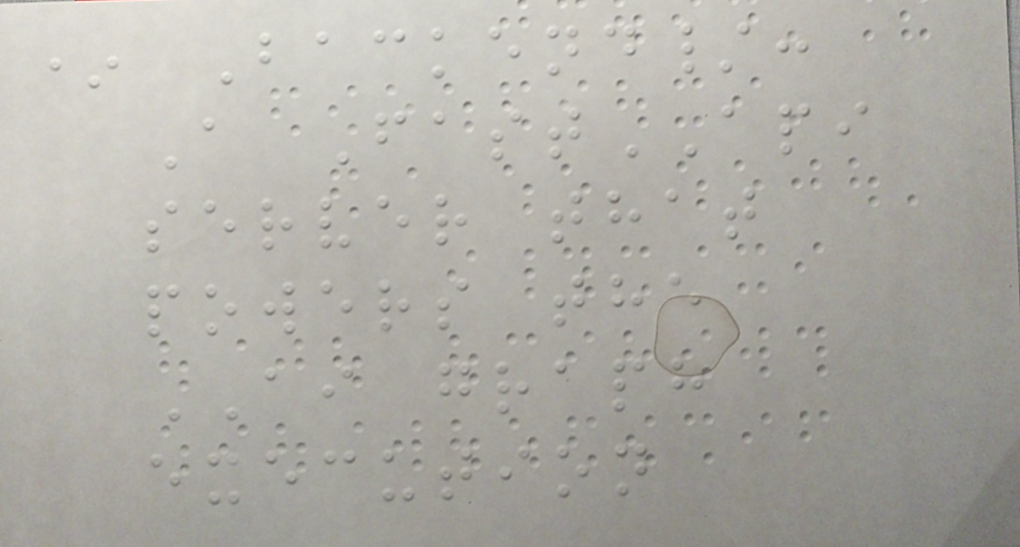* Backend/:
A FastAPI
server that
powers the
AI graph
execution
